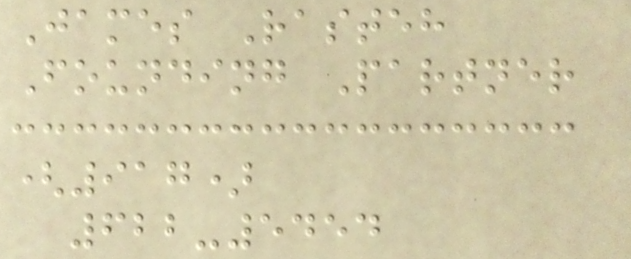James Rasteh
Founding Partner
(917)
622-5454
